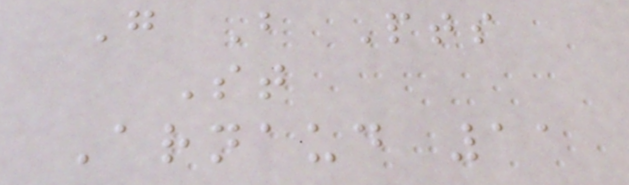G B Pts
St
Arnaud 11
